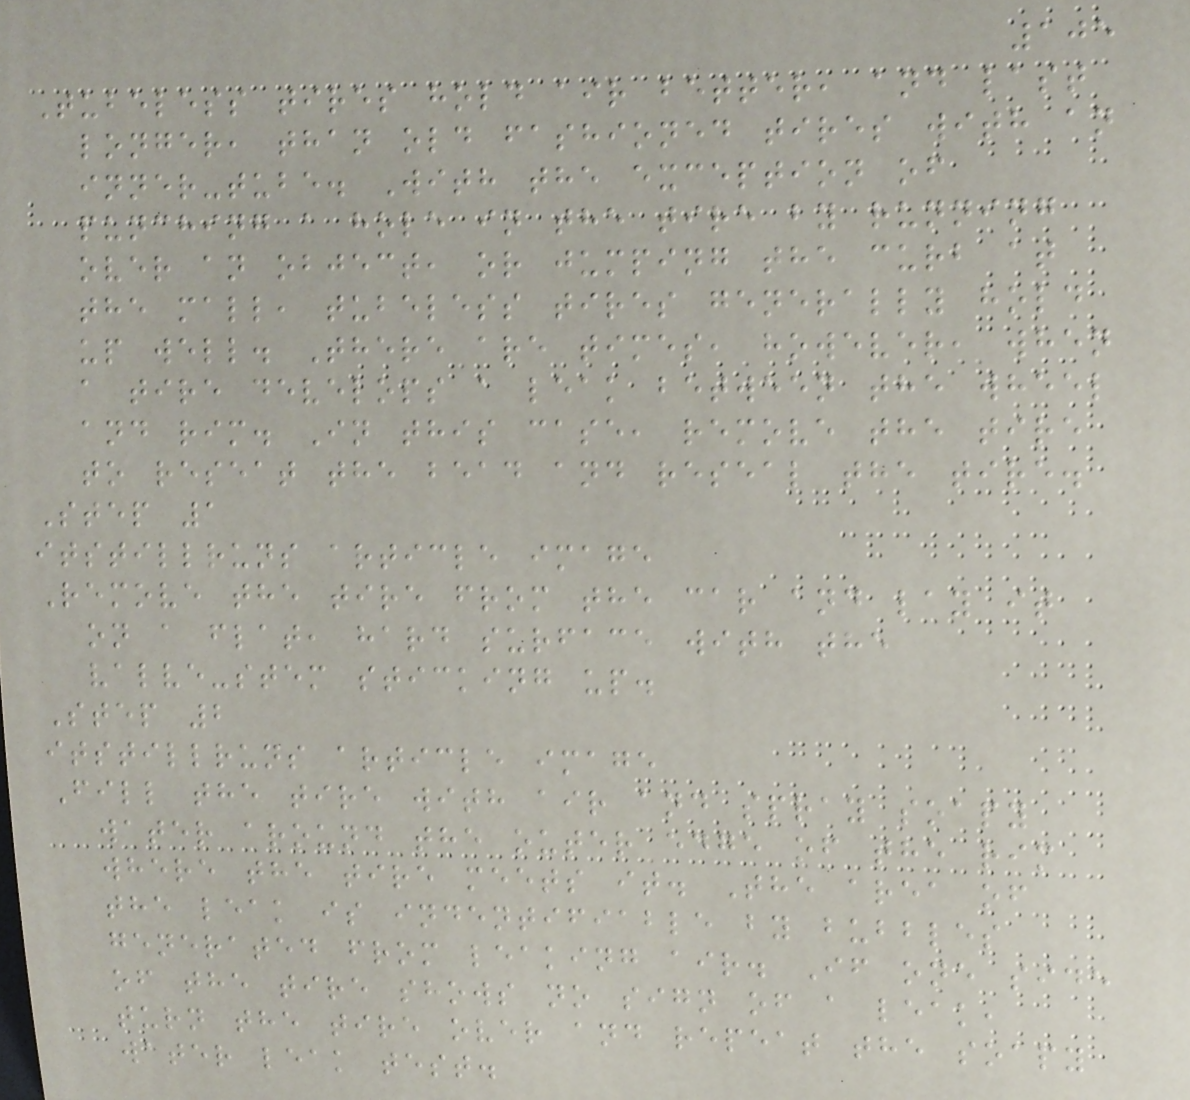105
Tubeless tires hold air better, and last
longer, than old fashioned tires with an
inner-tube. With the exception of
punching a hole in the tire by running
over an object, or jumping the curb at
the mall, tubeless tires generally hold
up well. There are times, however, when
a tire develops a leak between the wheel
and rim. In this case, remove the tire
to reseat the bead and reseal the tire.
Step 1
itstillruns article image
Remove the tire from the car and lay it
on a flat, hard surface with the
valve-stem sticking up.
Step 2
itstillruns article image
Fill the tire with air and spray soapy
water around the outer edge of the rim
where the tire meets it. The area of
the leak is indentifiable by bubbles
generated from leaking air. If one side
of the tire shows no sign of a leak,
turn the tire over and repeat the soapy
water leak test.
